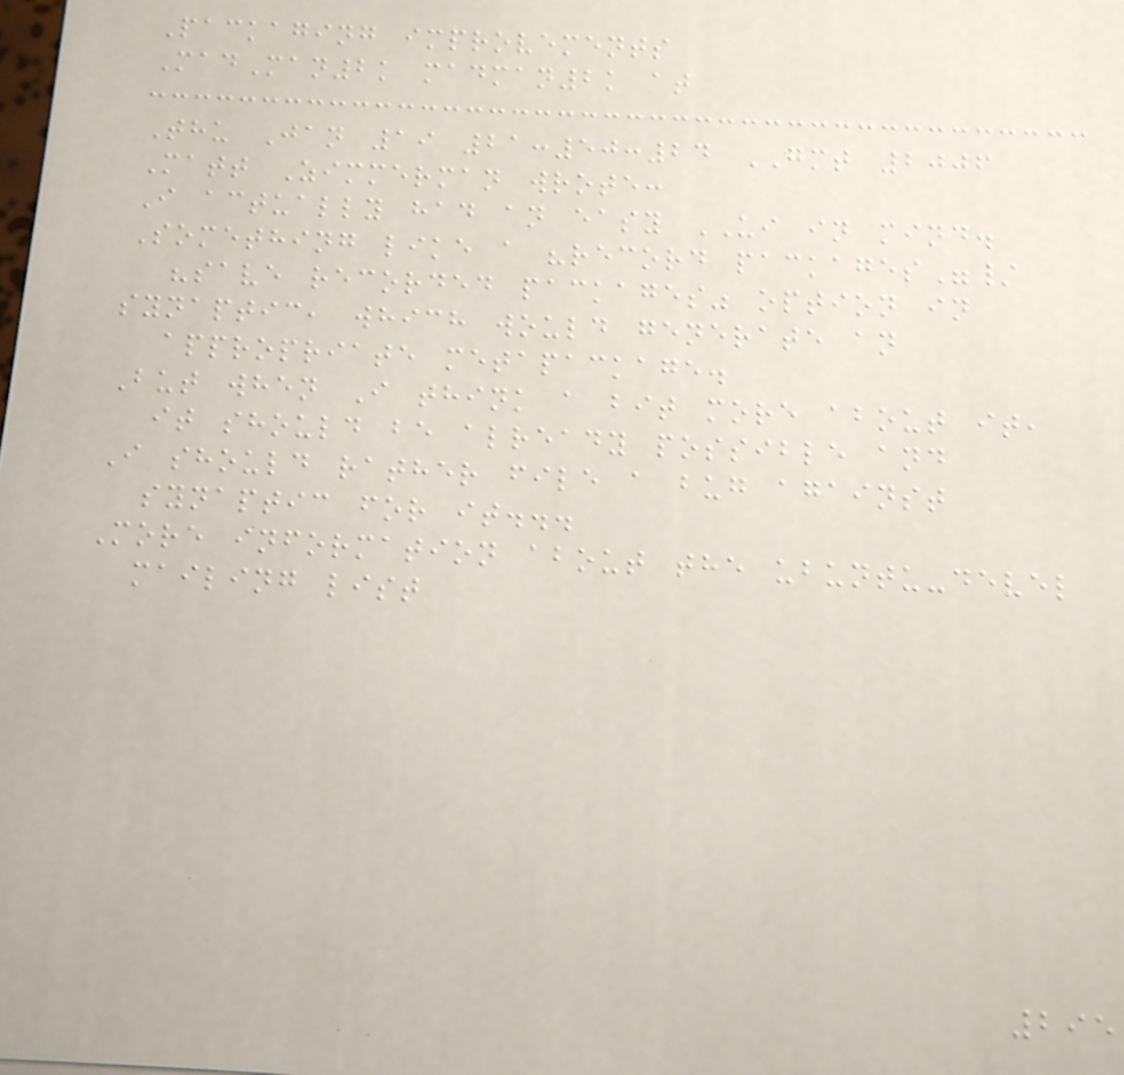Packaging improvements
MadMan2k madman2k at
Thu Jan 19 21:50:24 GMT 2006
Matt Zimmerman wrote:
I actually had an easy UI in mind.
Something like a "record packages"/
"save recorded packages" option in
synaptic, which would generate an
appropriate metapackage.
But when I think a bit more about it,
it should be already possible and
I should rather file a bug against
synaptic for it...
More information about the ubuntu-devel
mailing list
295
